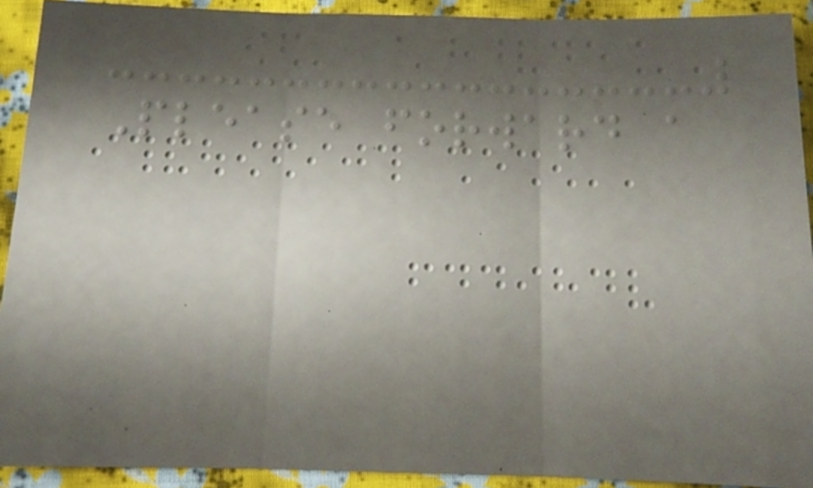Please forward a
